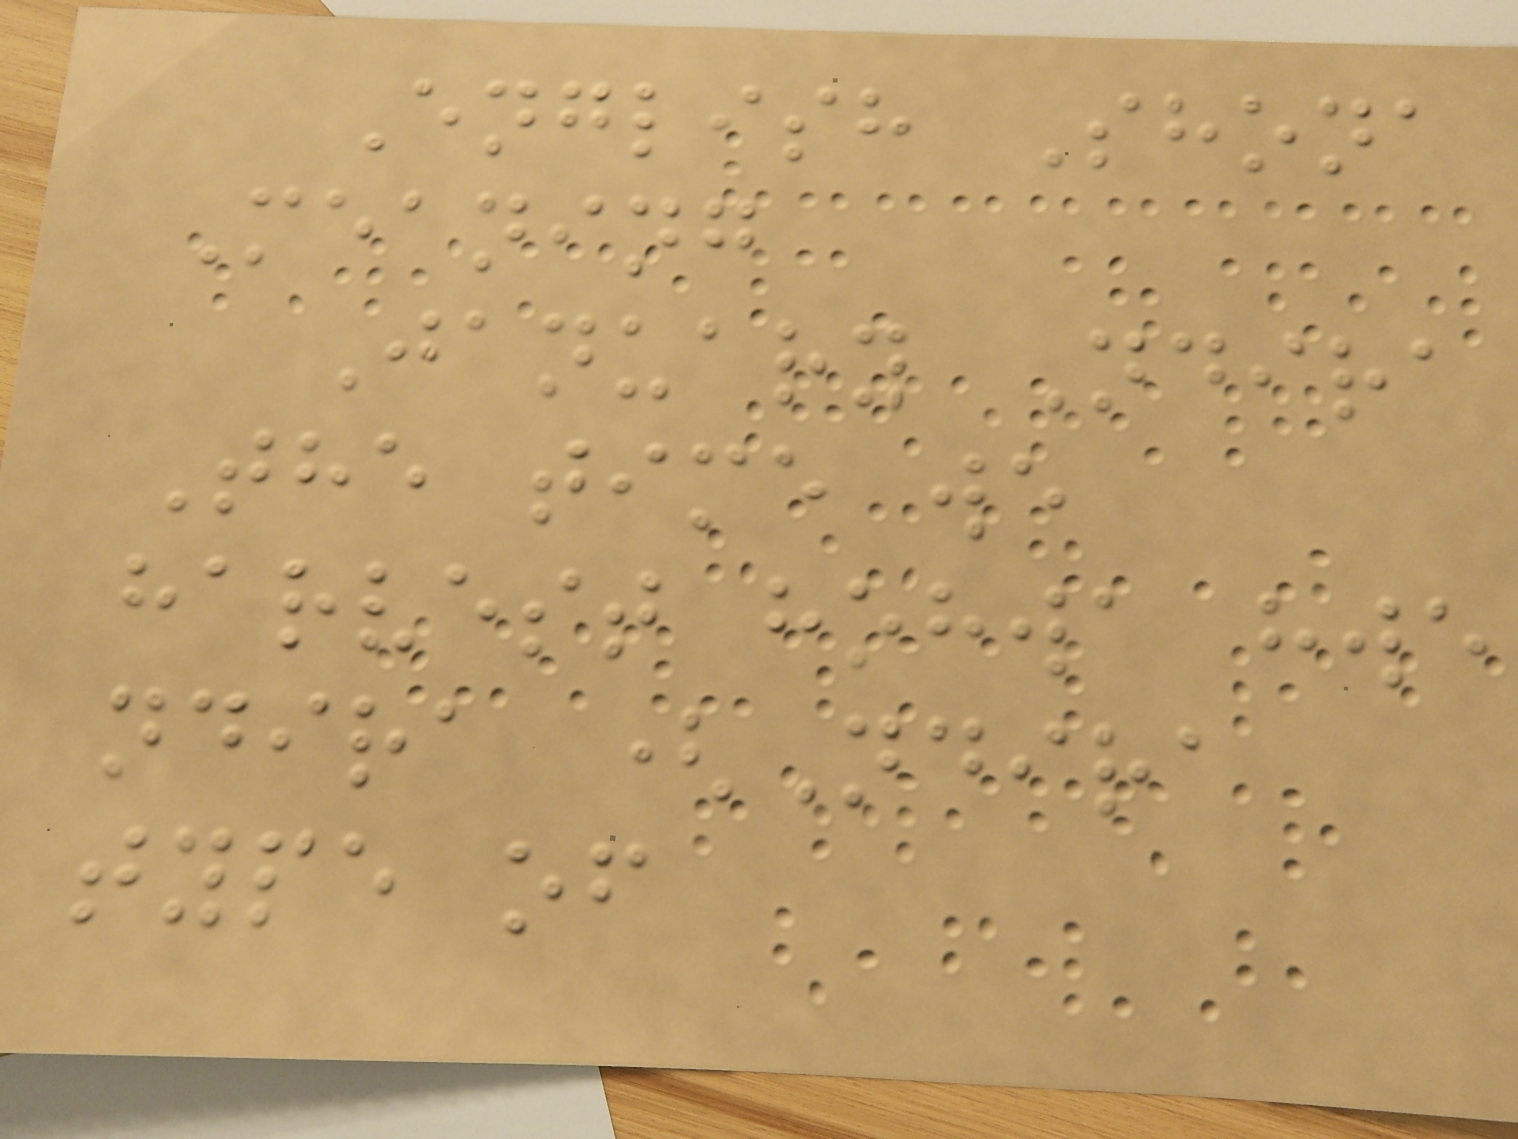English Shona
Meaning
January Ndira
The time we
harvest hohwa hwe
ndira (Ndira
type of
